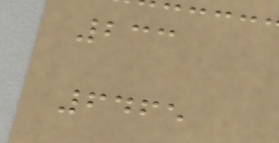233
6465
